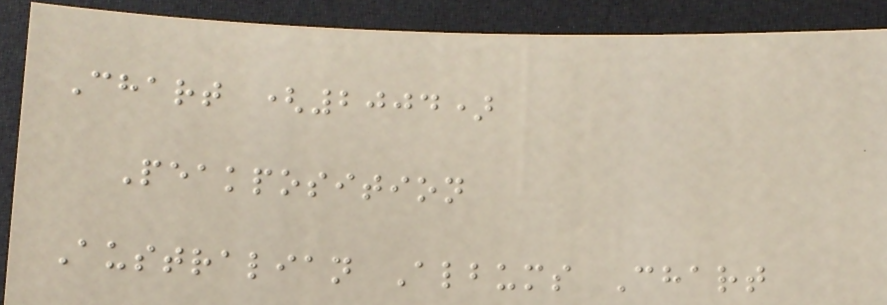Chart (2004)
Peakposition
Australian Albums Chart
